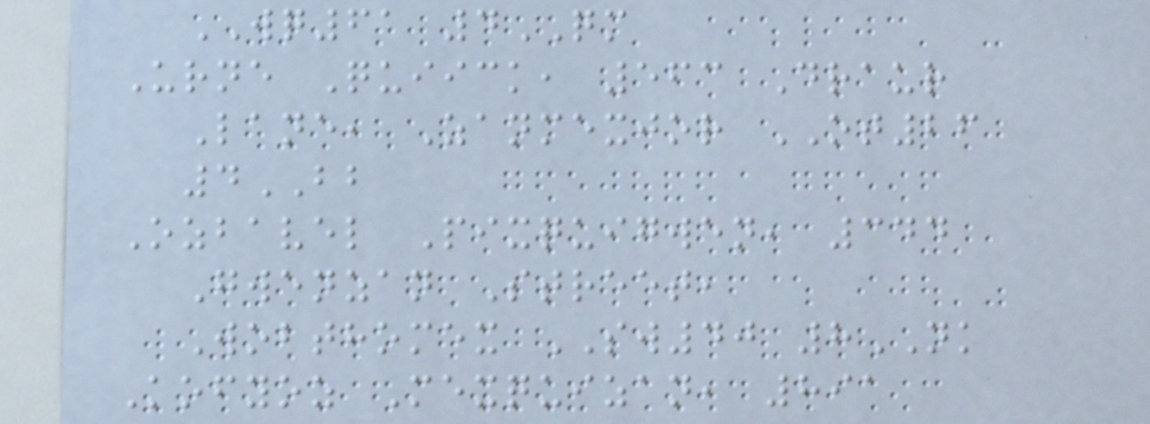WQ61 4QM
Urne Quiick, 563 Draur
Lane, Zanmexjor OT26
4BB
Ozbavel Pixquigwen, 344
Gwenzan Street,
Wobthomex SW40 8NK
Kofyoz Mexquizan, 891
